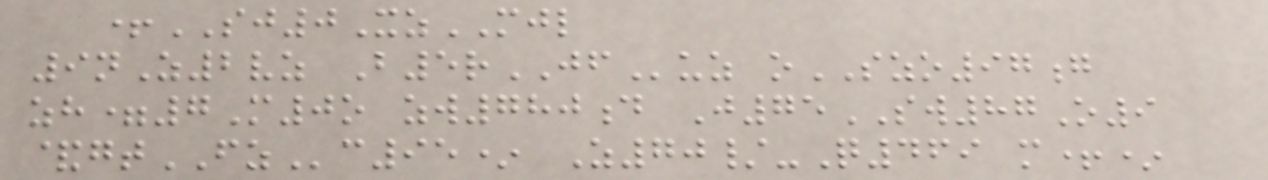+SJ0XzMJL
9nZ2vz B5rJFuz oSZO97g
zh=7M0o zw780d J75SW87O9
&gtFZc95* Z70/-Q469 m+*
